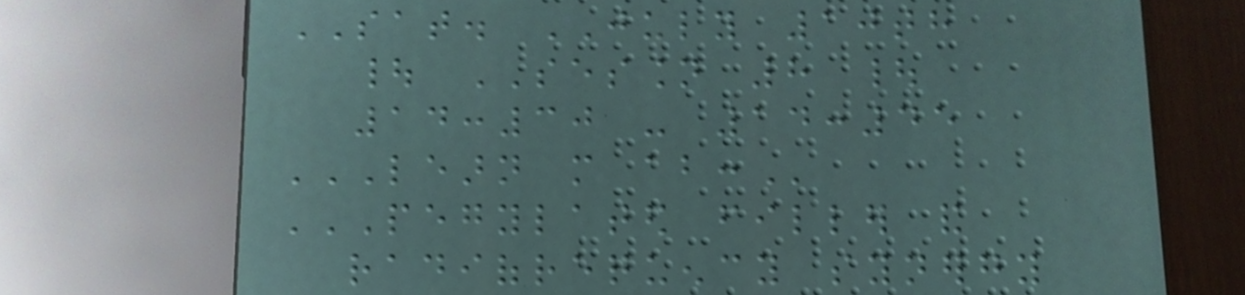SAT. JULY 10th
| SESSION 8 |
14:30 - 14:45
LEARN MORE ABOUT:
PEGYLATED FILLER AND
RADIOFREQUENCY SYNERGY
